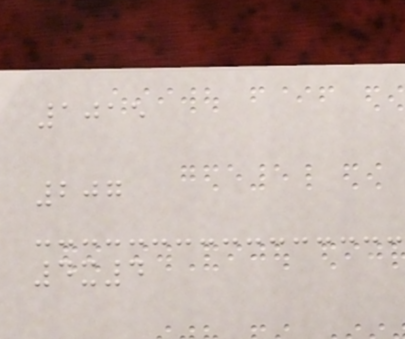1015
207
4x4
